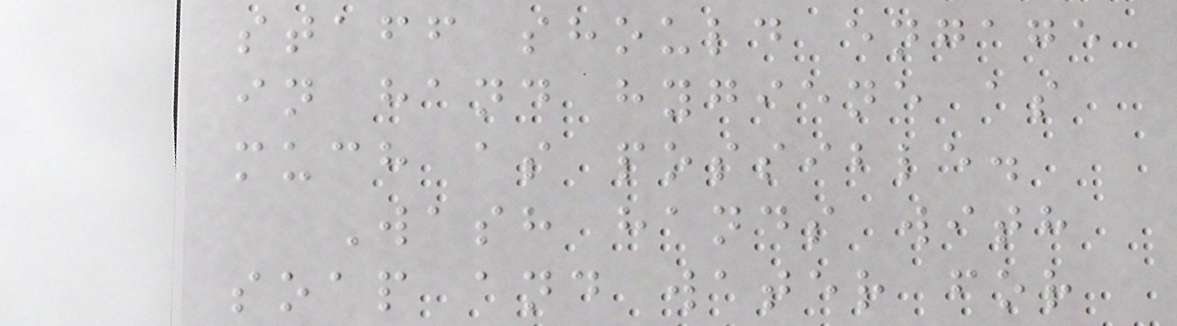staff should engage
in hand hygiene as
much as possible.
Wash hands with
soap and water for
